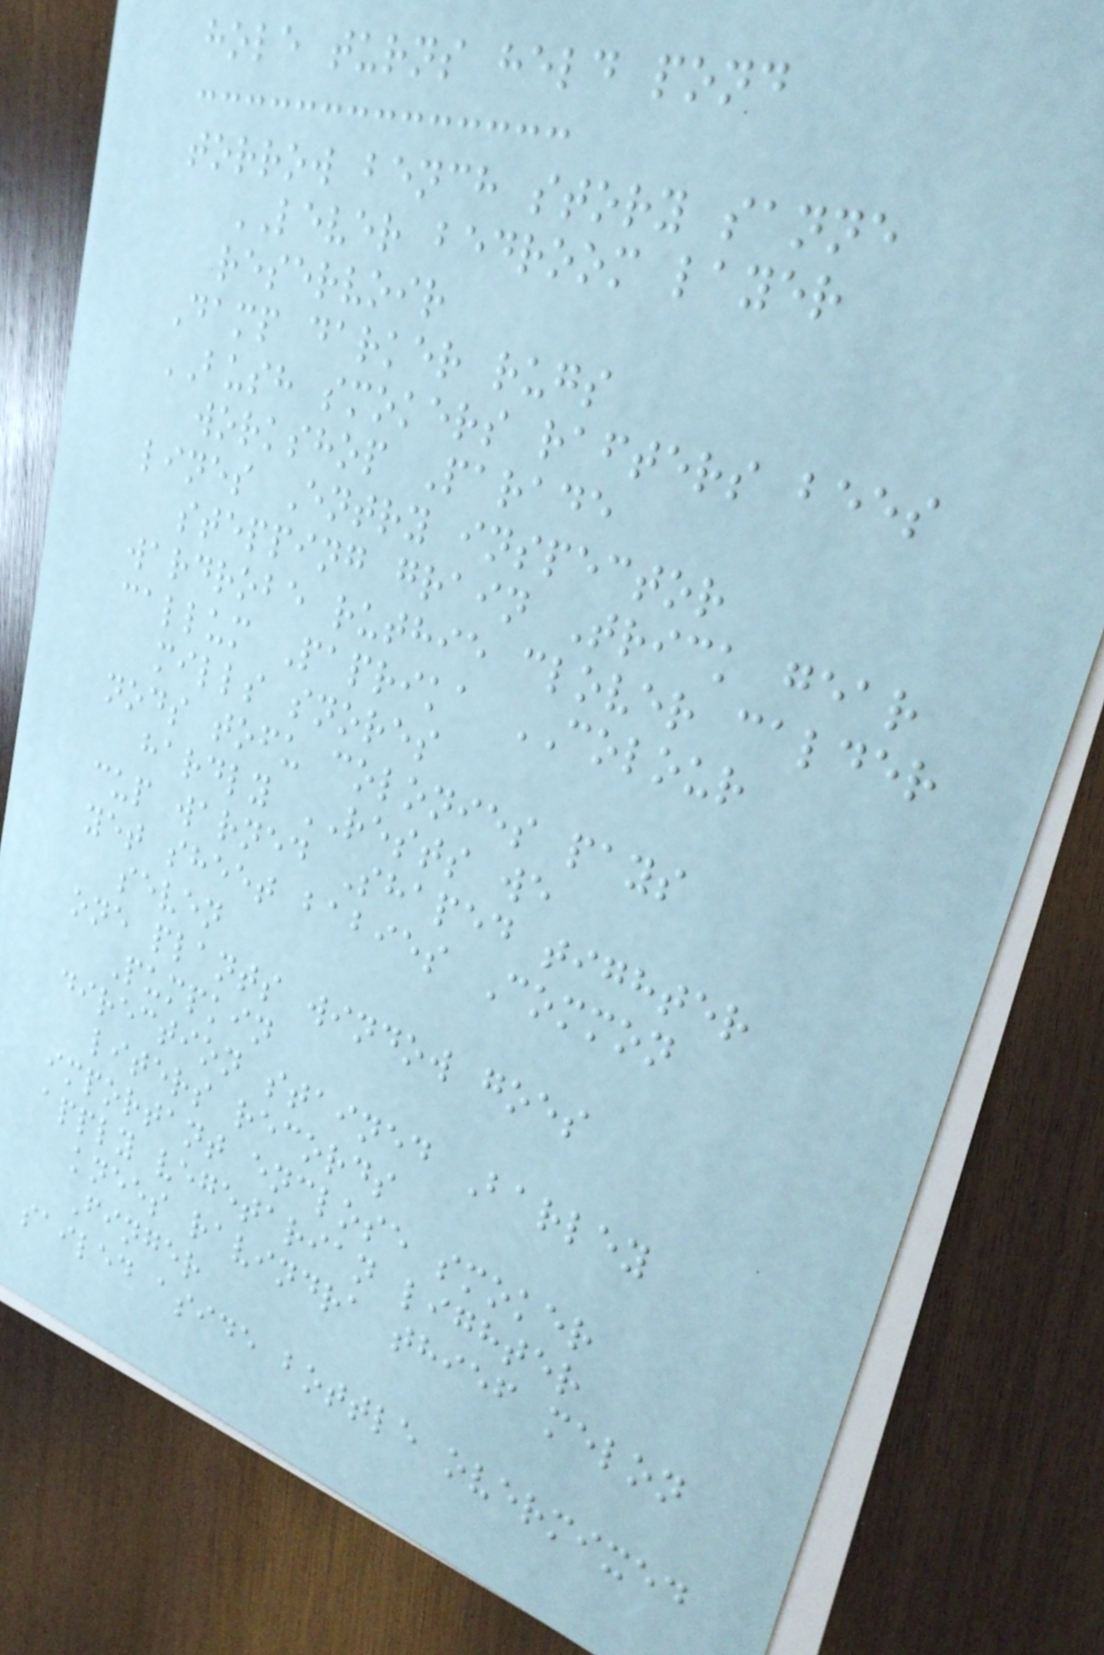hole turns held pond
torrow bench story sanne
LEVER bedroom layer
reservoir
Damp darker rugs
BUSH smokers rafters bees
workshop Parade
lines Entry inspector
stepping grain Trick gear
wardrobe ruthie clover calder
callum Paprika COLOUR
mills snores
nods tofu colonies pays
hardly RESTS we
cup warned Shaped tighter
yet sheet babies Common
seven
one plants window goes
Pumpkin
direction stained Barley
liters records
important enclose smoker
apply vegetarian lighter
knees ravindra thief melon
Finger
sailed aside bottle overmixed
